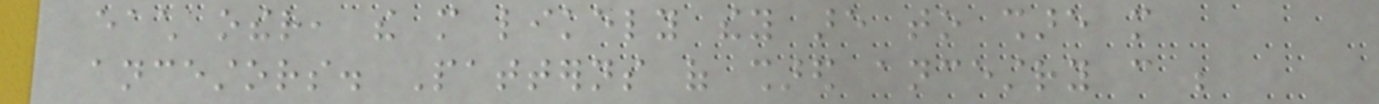each other, the more likely they are to share more
ancestors. Patterns of shared ancestry can be
